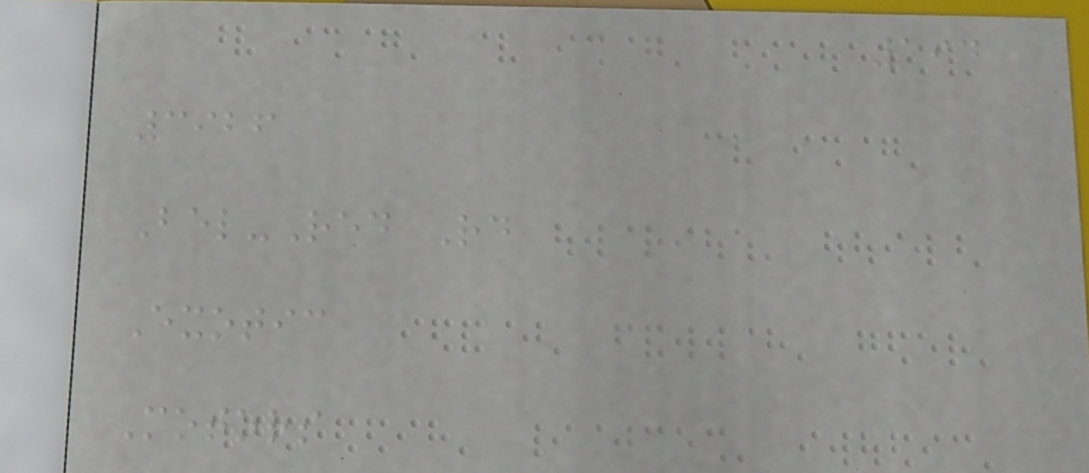194
3926
Bel-Red Rd
Exotic
Motors
